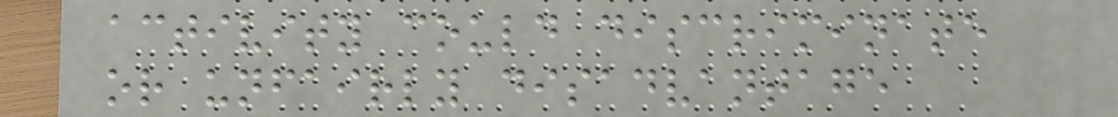activity could discriminate
or unfairly disadvantage
